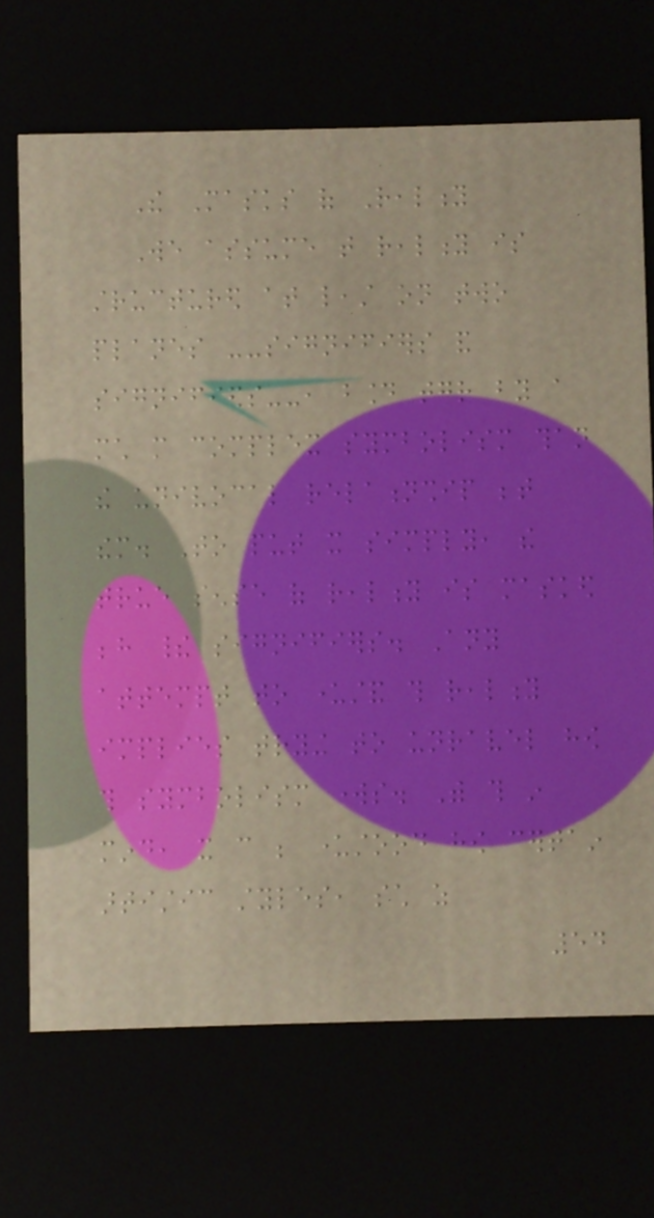The Masks of Reality
We assume that reality is
structured at least on two
planes --signifiers and
signifieds--, bound together by a
much more complex symbolism than
the univocal relationship between
them. To put it simply, the
true sense of reality is masked
behind their signifiers. Any
attempt to understand this reality
implies trying to unravel how
this symbolism works. With this in
mind, it can be understood how certain
artistic styles, such as
54
